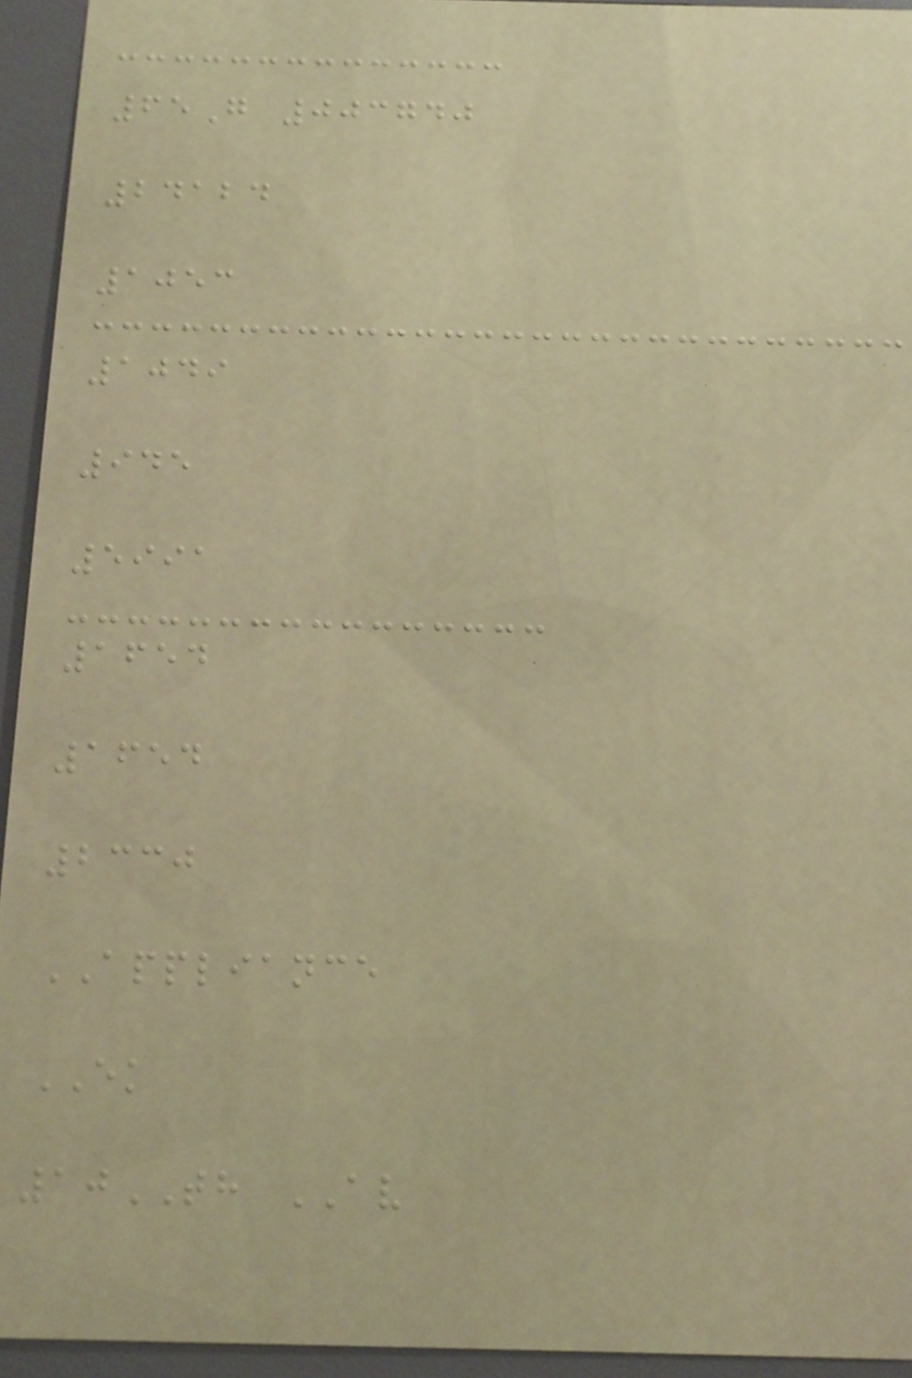65G 003740
24124
1053
1049
945
5991
1654
1654
2330
APPLIANCE
EK
10TH AV
